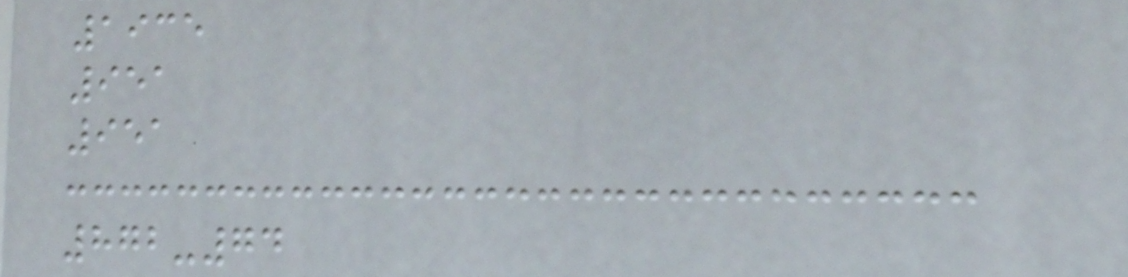1935
951
951
872-74
